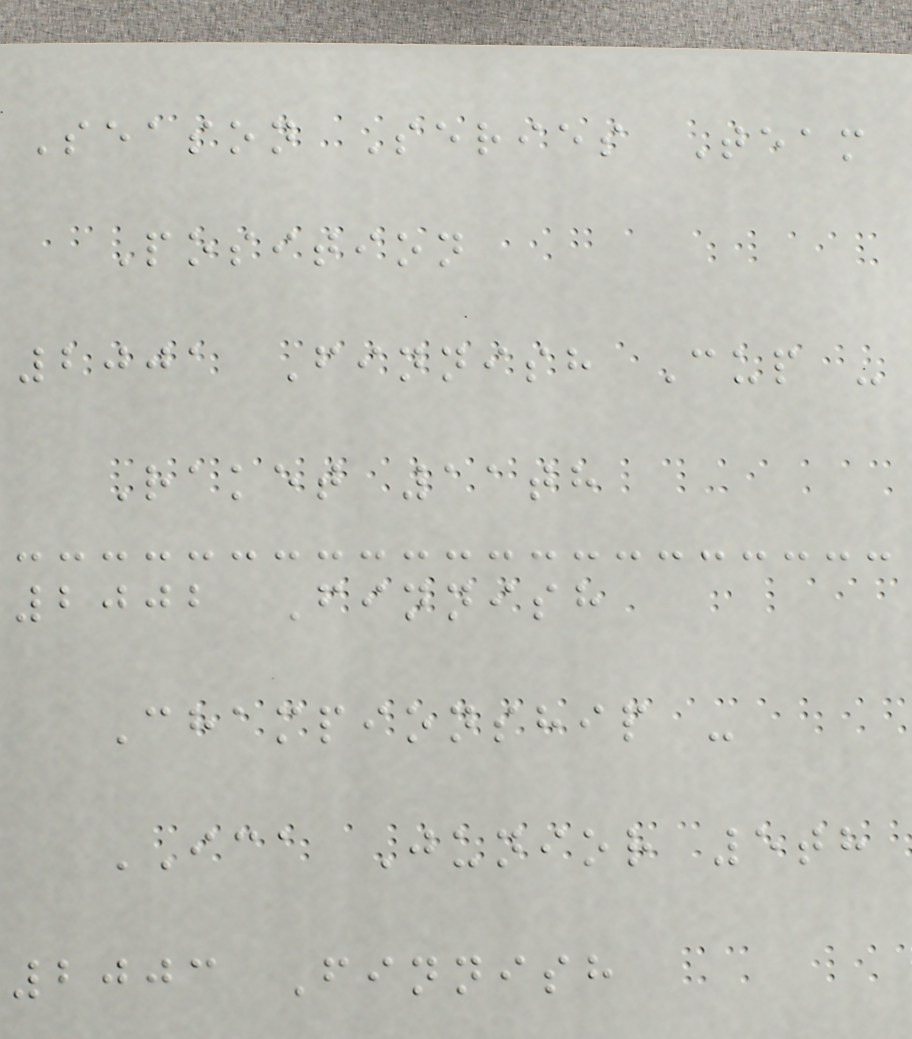Season Series Team
Position
2001 Finnish Cup -
Raket 11th
2002 Finnish
Championship -
ICA Junior 5th
2003 Finnish
